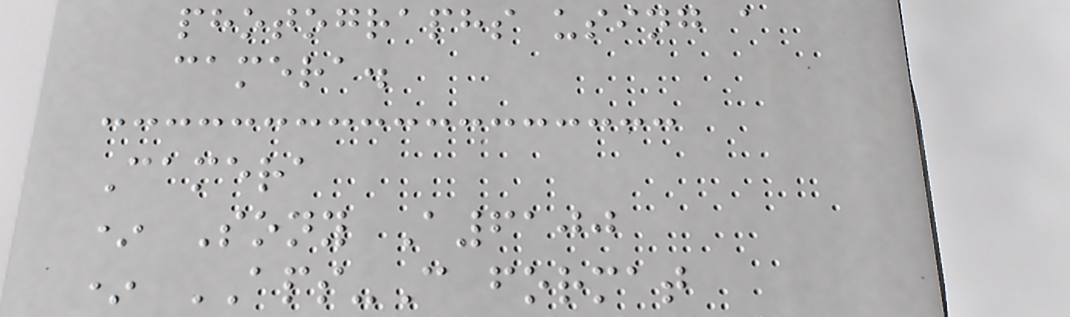photographs using a
camera.
Camera
* Sony A6100
* APS-C format
